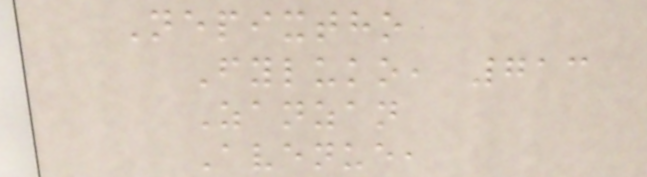Nepixtho
Fyluko, 713
Zanzan
Avenue,
